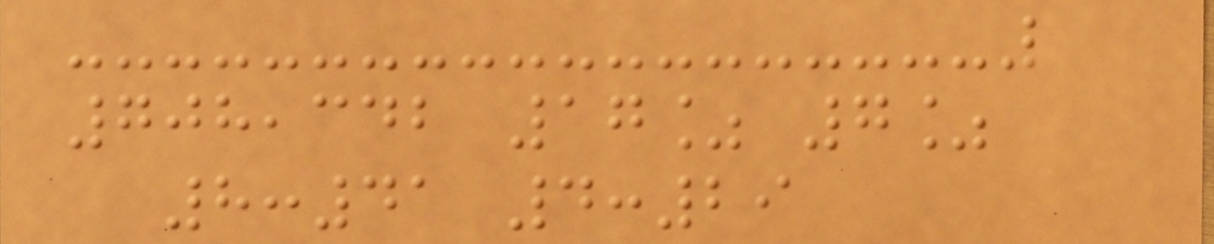708,342 17% 7%
8:41 4:29
